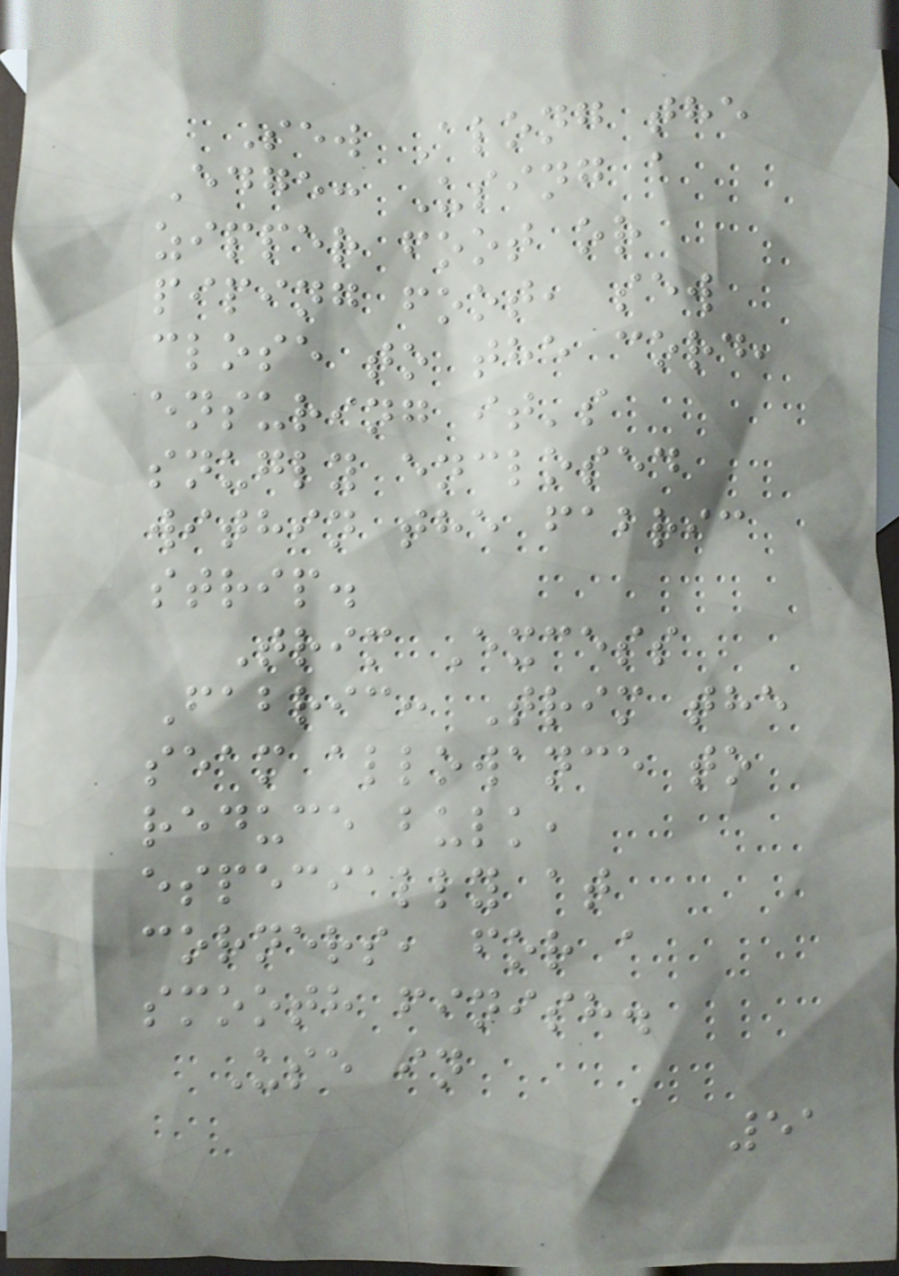Sew Along the
Edge: Using a
zipper foot or
piping foot, sew
close to the cord,
ensuring it's
snugly enclosed
within the fabric
strip.
Trim Excess
Fabric: Trim the
seam allowance to
reduce bulk,
especially at
corners, for a
smooth finish.
Use in
51
